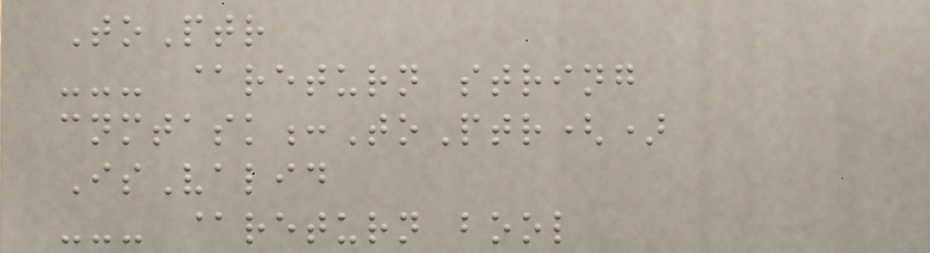ToPtr
--- @return string
cnmtask:ToPtr()
IsValid
--- @return bool
